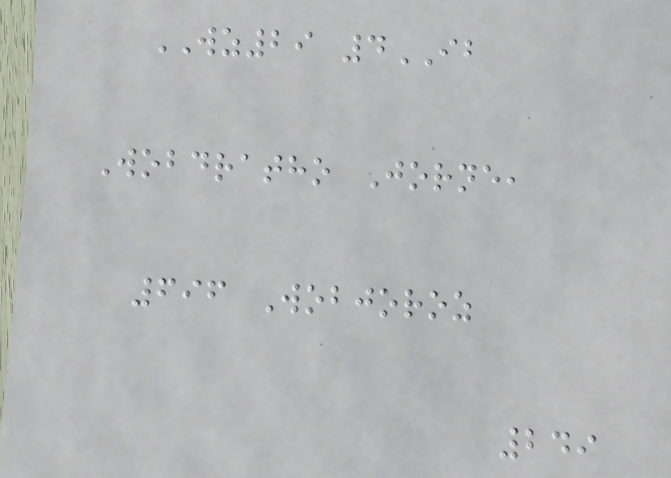WZ29 4IB
Wobdratho Jorne,
696 Wobjoroz
249
